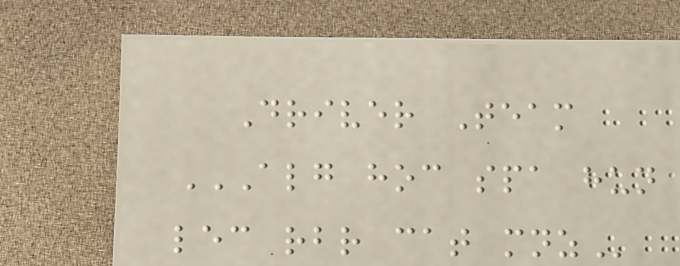Driver Team
ALG HOC SPA HUN
LEC RBR CAT MNZ
